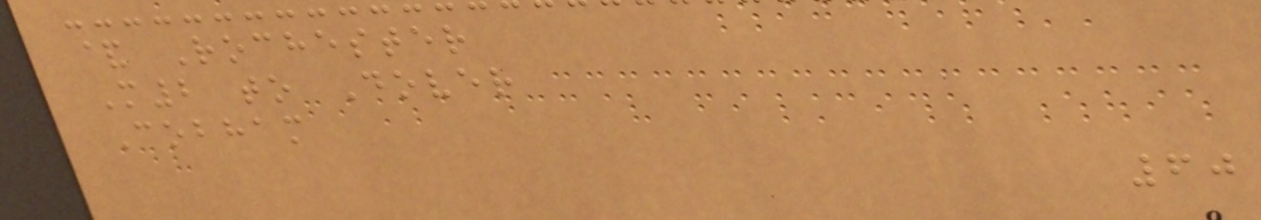& Rochester
M2 to Dover
Cobham
60
